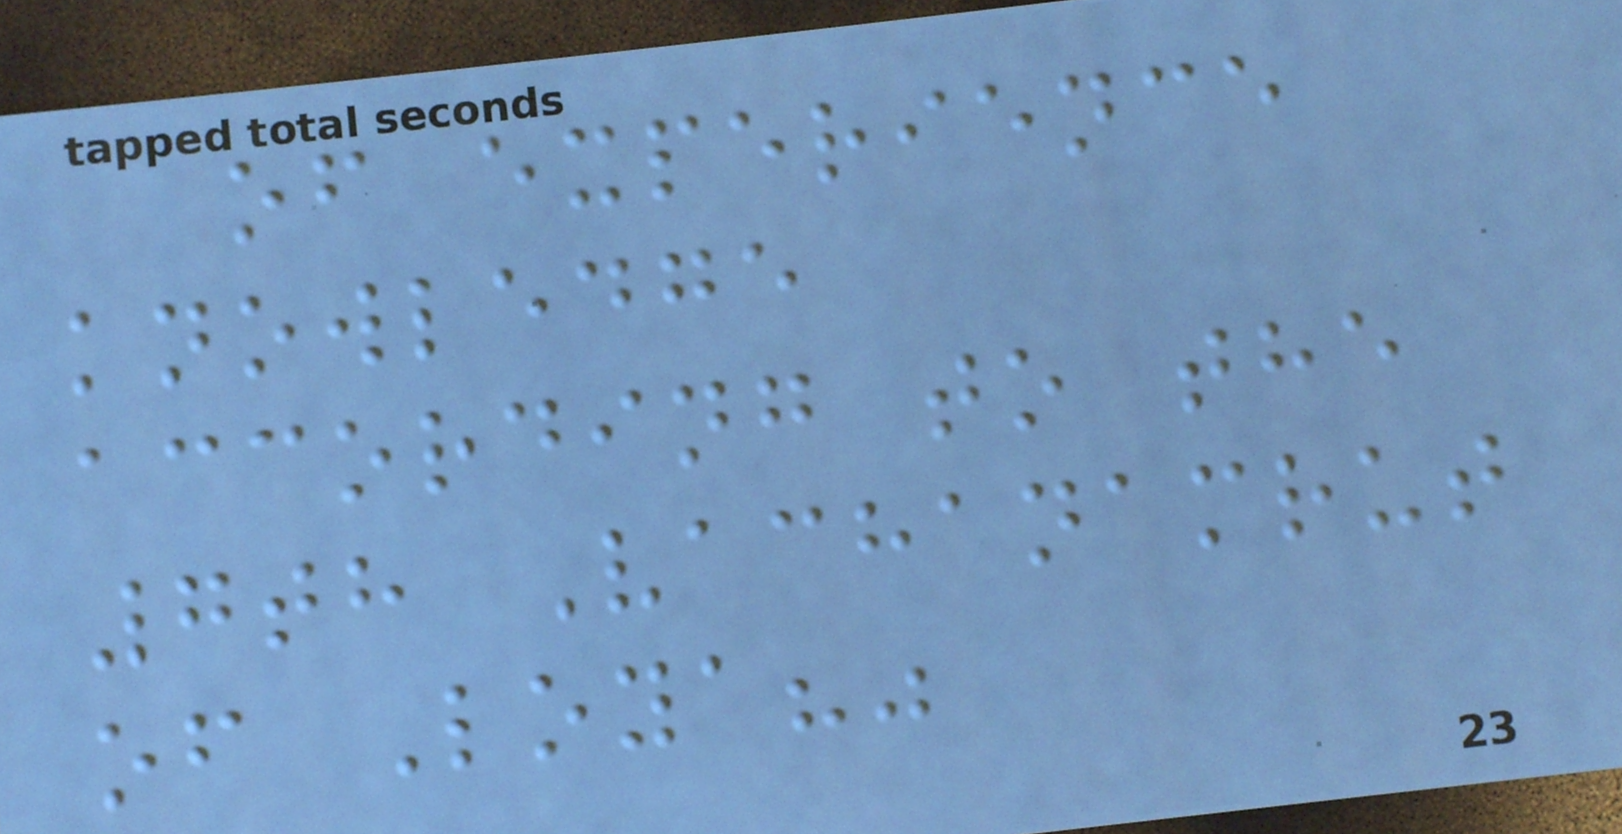of experience
knowledge
according to the
7th Vachanamrut
of Loya?"
